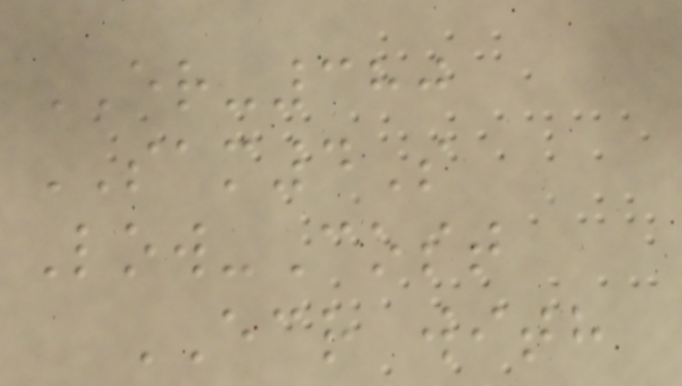ER-380
SAM4S
Low-Cost
ECR with
